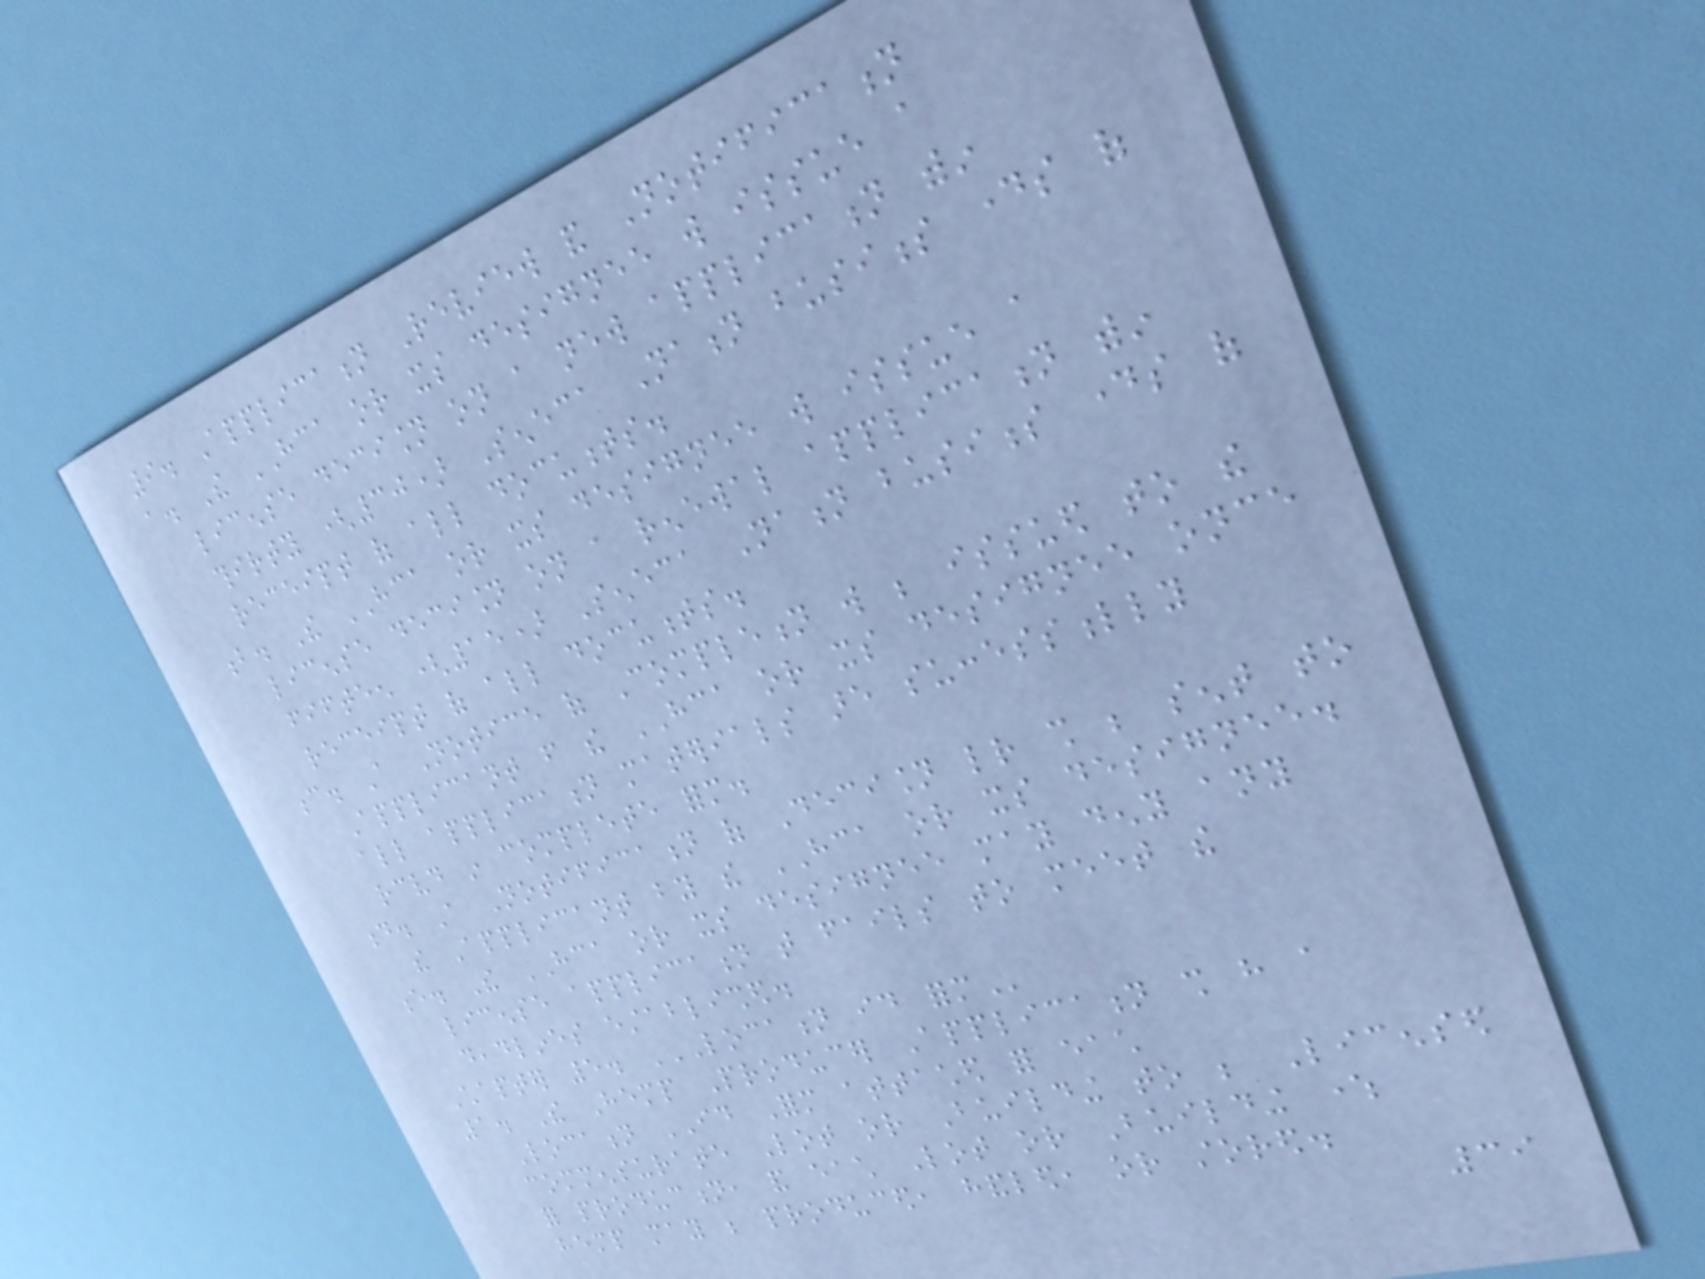9. Application Review and Notification
a. The HCA or its designee will issue a
license decision on a new application within
thirty (30) Seneca Nation business days of
receipt of all documents.
b. The HCA or its designee will issue a
license decision on a renewal application within
fifteen (15) Seneca Nation business days of
receipt of all documents.
c. A Notice of Completion will be issued to the
Applicant from the HCA or its designee once
all application materials are successfully
received in complete form.
d. A Notification of Decision letter shall be sent to
the Applicant by the HCA or its designee.
e. The HCA or its designee may deny any
license application that fails to meet the
deadlines established.
Chapter 5. LOCATION ID FORM
1. The Hemp Producer Application shall have a
Location ID Form attached for each
commensurate Lot or Building to be Licensed
for production, and each Lot or Building where
hemp may be produced, handled, or stored.
39
